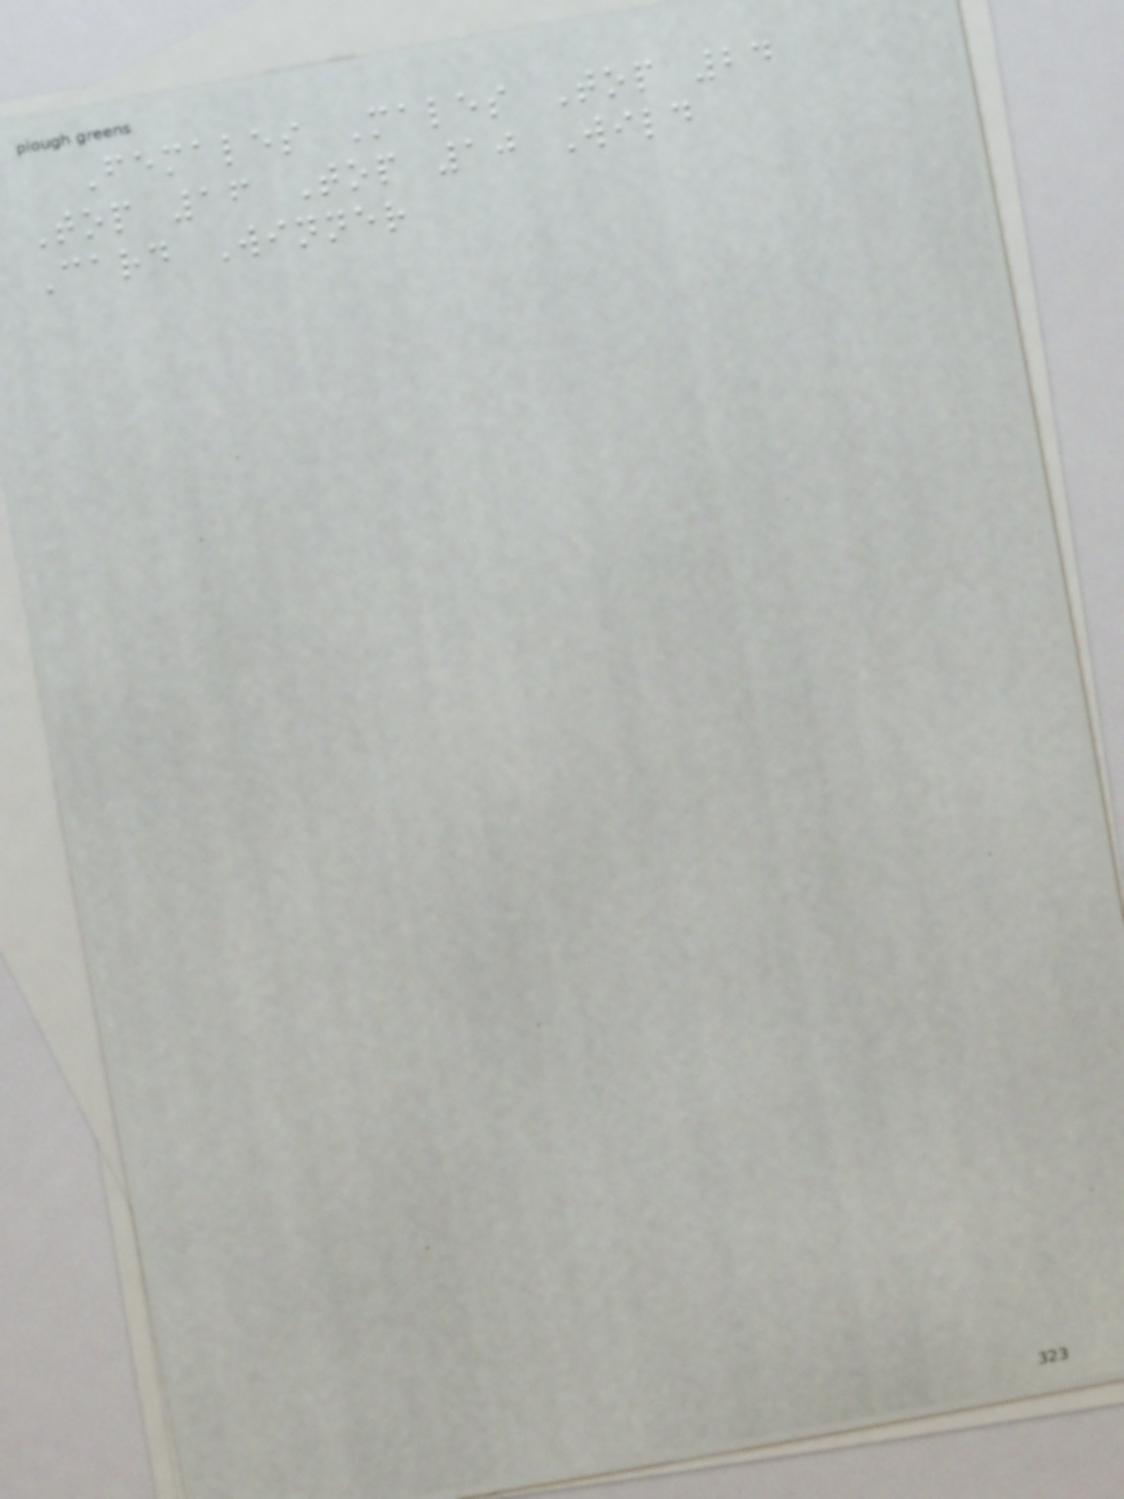Females Males Top 24
Top 16 Top 10 Wild
Card Winner
